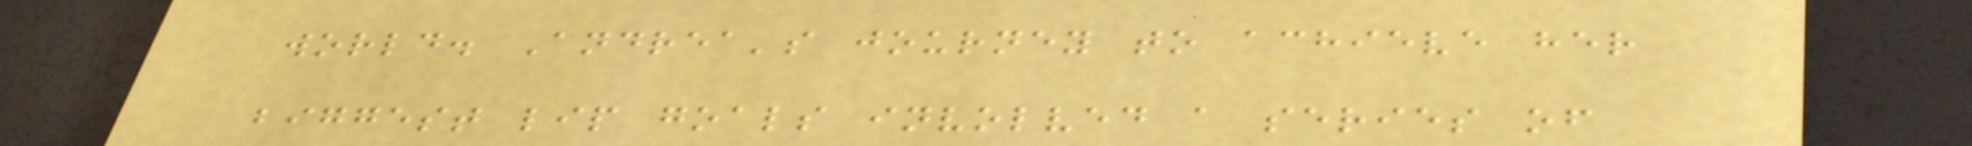world. Andrea's journey to achieve her
biggest lip goals involved a series of
